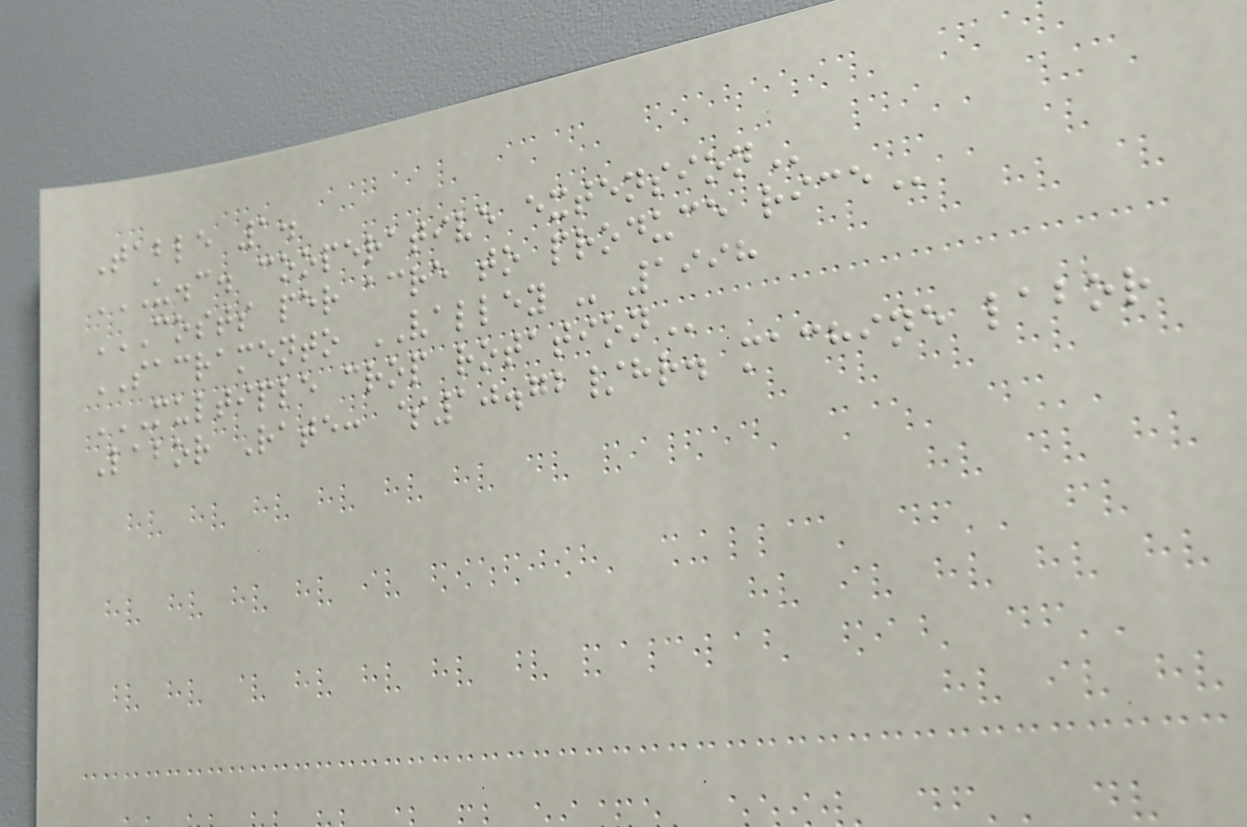Table 1.
U.C. COOPERATIVE EXTENSION
COSTS PER ACRE TO PRODUCE RICE
SACRAMENTO VALLEY - 1998
MULTIPLE CROP ROTATION
Labor Rate: $10.72/hr. machine labor
